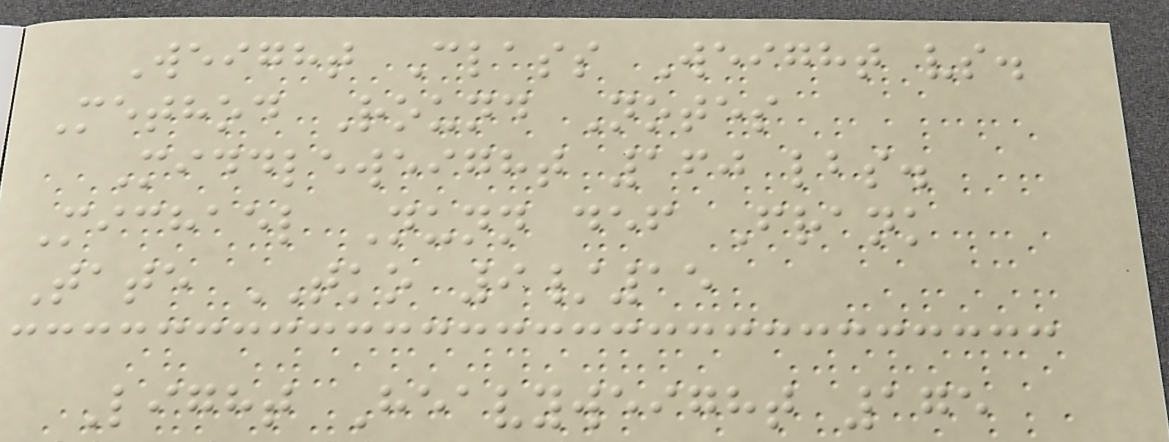Weight Class Weight vs.
Method Round Notes
Middleweight 160 lbs.
Michael Nunn def Frank
Tate TKO 9/15
Light Heavyweight 175
